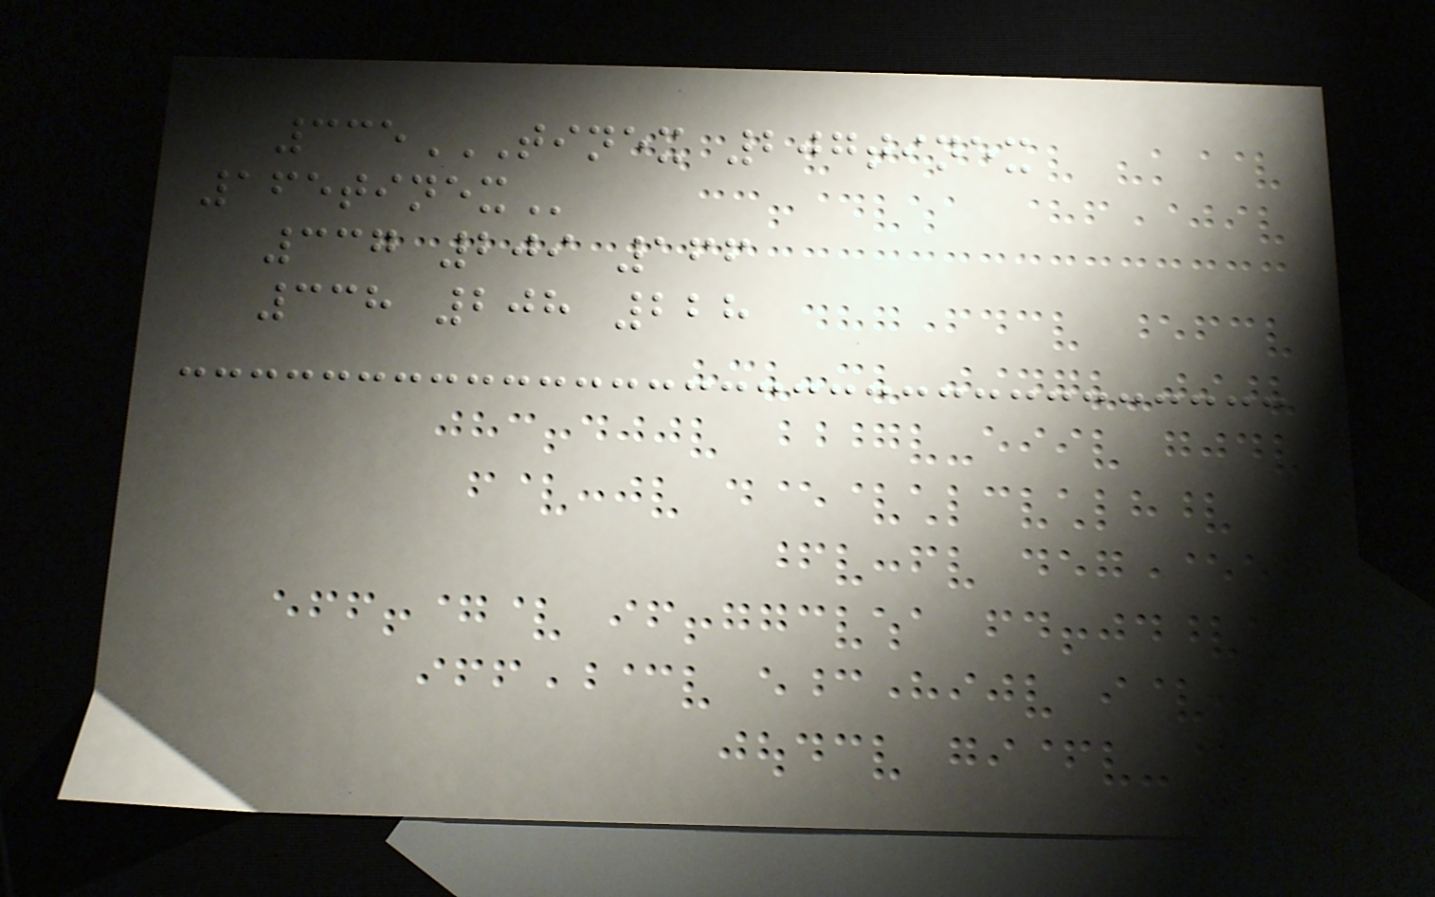335TINEX 207TINEX
165TINEX
337 209 166
338 208 228
